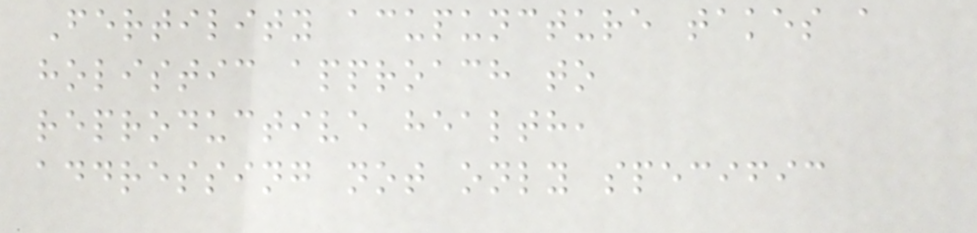Fertility acupuncture takes a
holistic approach to
reproductive health,
addressing not only specific
